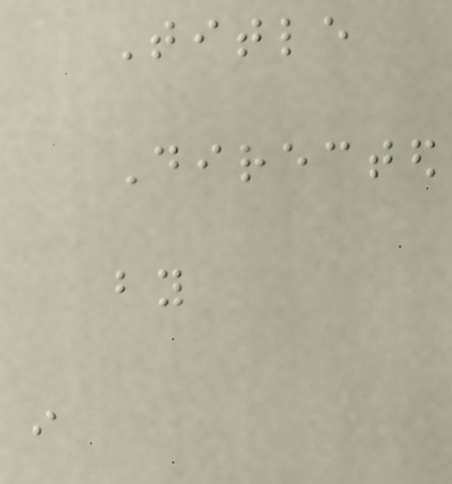Title
Directed
by
in
